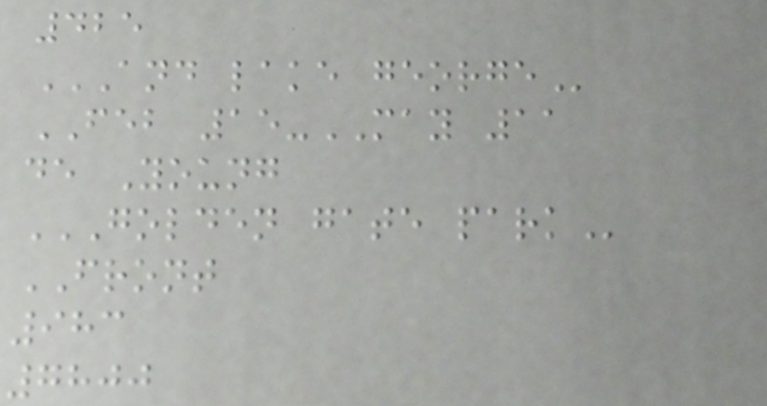425
AND LAKE GEORGE
FEB 15-MAY 11
de Young
GOLDEN GATE PARK
FRONT
983
7800
